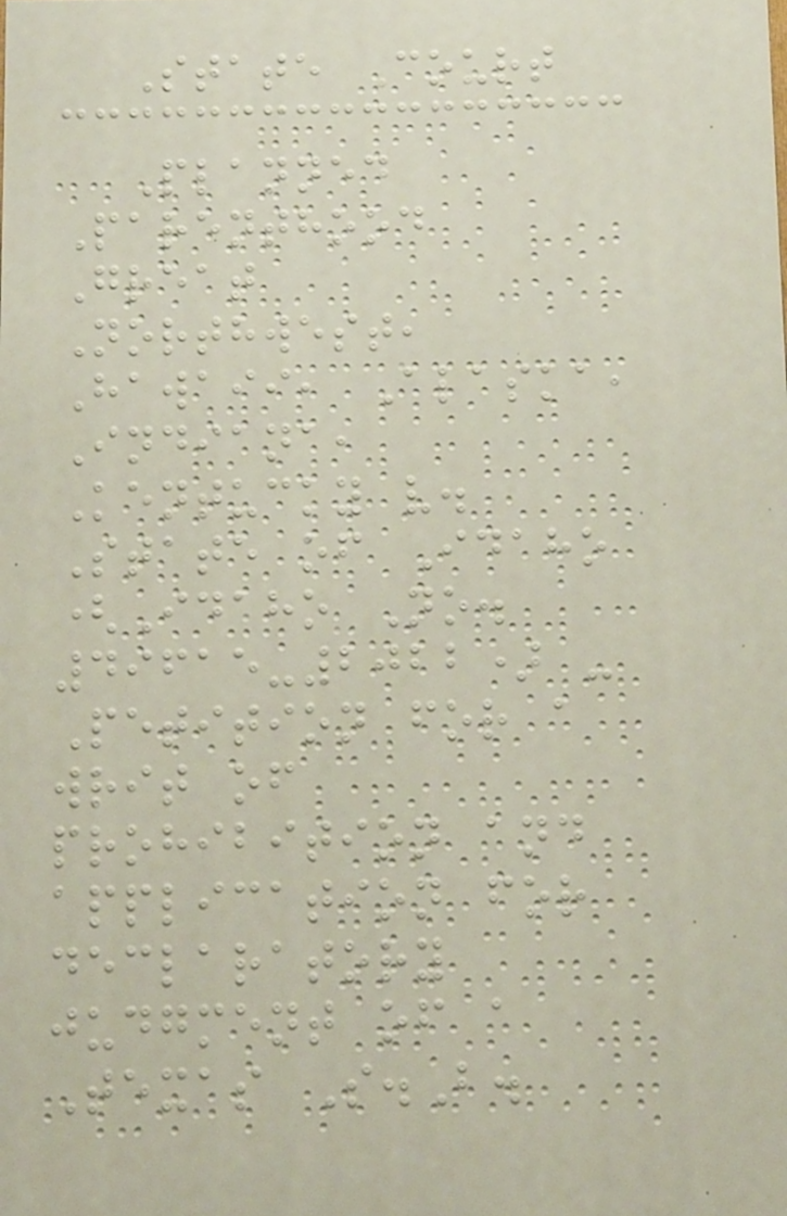State Court
Planned
Parenthood
Great
Northwest,
Hawaii, Alaska,
Indiana,
Kentucky v.
State of Idaho
(Idaho No.
49615-2022) -
Petition for a
writ of
prohibition and
application for
declaratory
judgment of a
Texas S.B.
